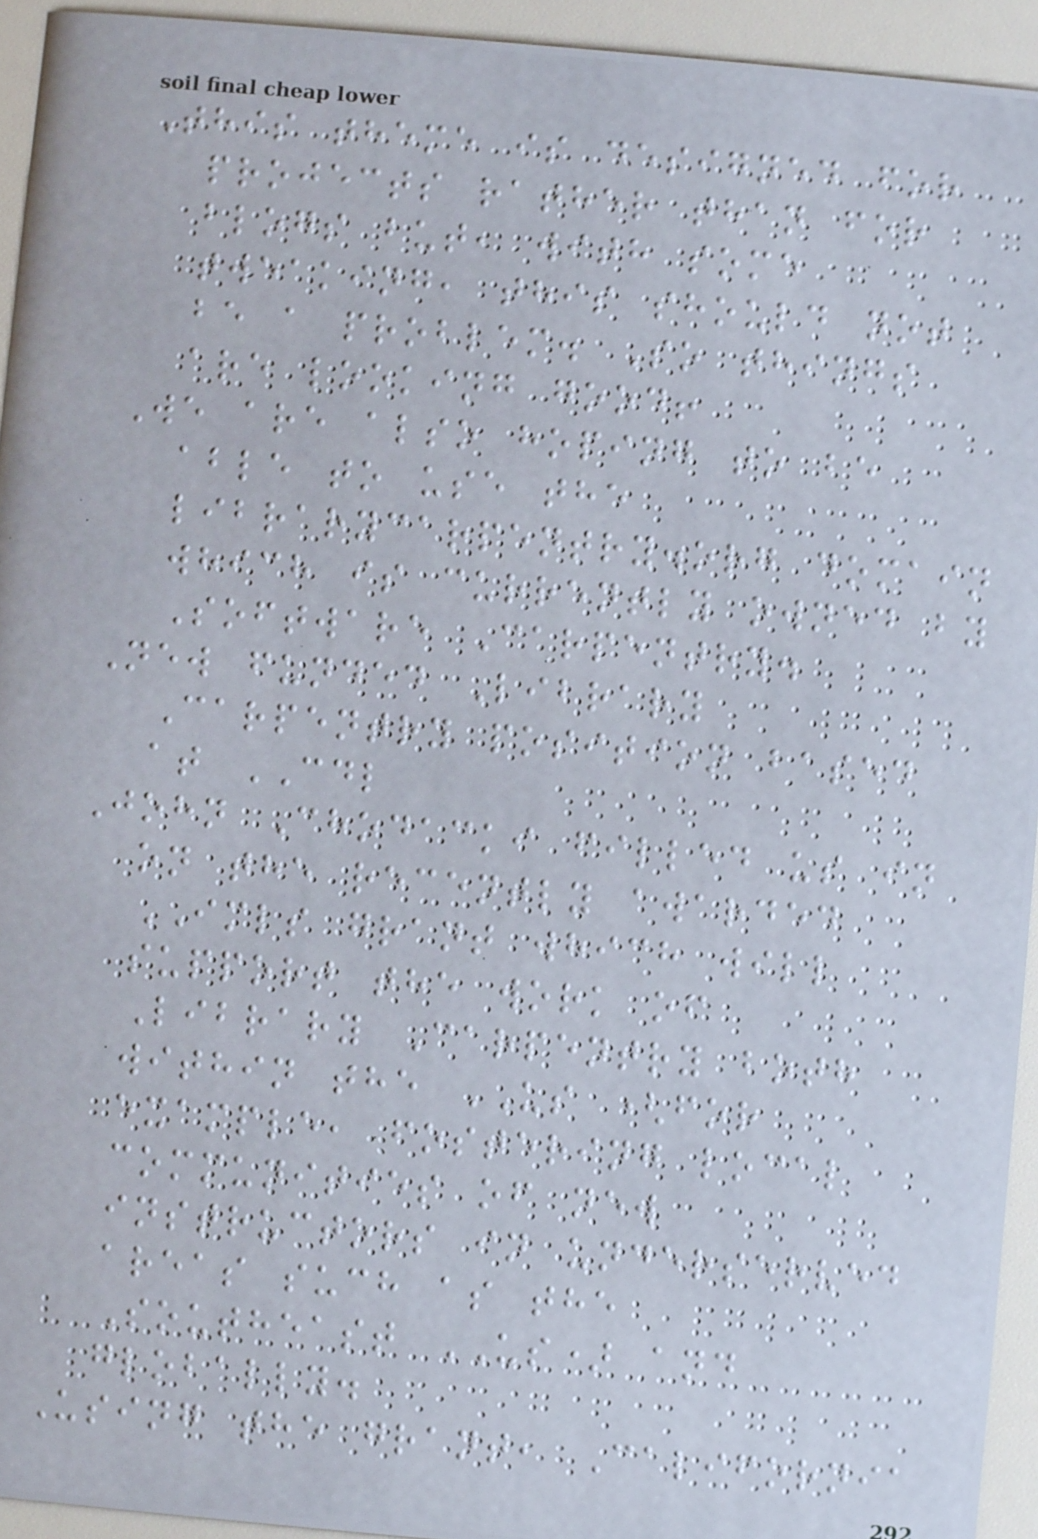This theme is designed for
projects rather than for
blogs but, with some
tweaking, this should not
be a problem. So things
are looking good!
We are also hoping to be
able to use the
librarycarpentry.org domain
which is currently owned by
Software Carpentry.
New funded Library
Carpentry position based
at CDL
John Chodacki filled us in
on the recently awarded
IMLS grant which will
support the work of
Library Carpentry both
within the US (for
example, fostering local
communities of new
instructors in underserved
areas such as the
Southeast US) and
globally.
Using the grant, California
